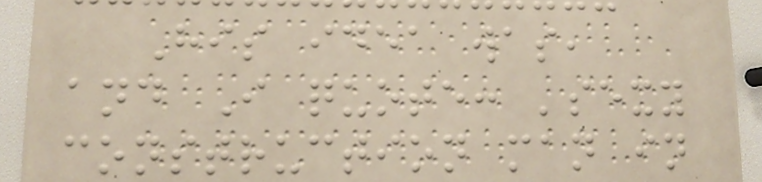His idea was,
and I quote: 'sexy
construction man in
